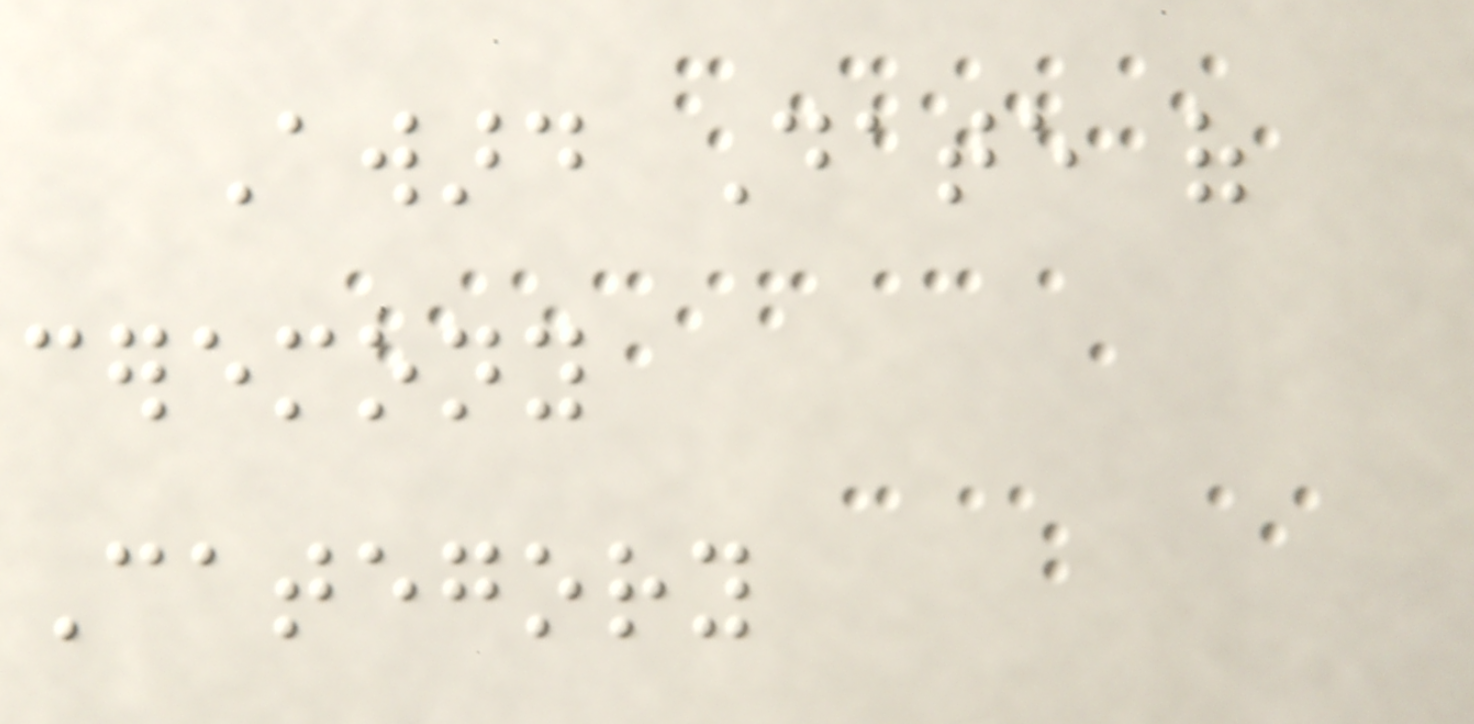Award Date of
ceremony
Category
